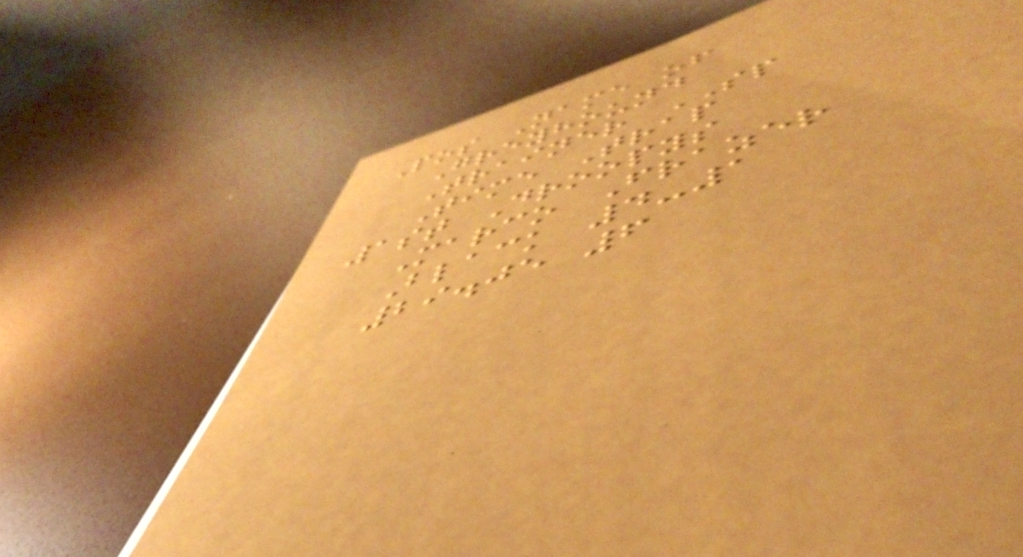Pos Name of
Greyhound
Trainer SP
Time Trap
1st Droopys
Marco Frazer
Black 4-1
29.05 6
